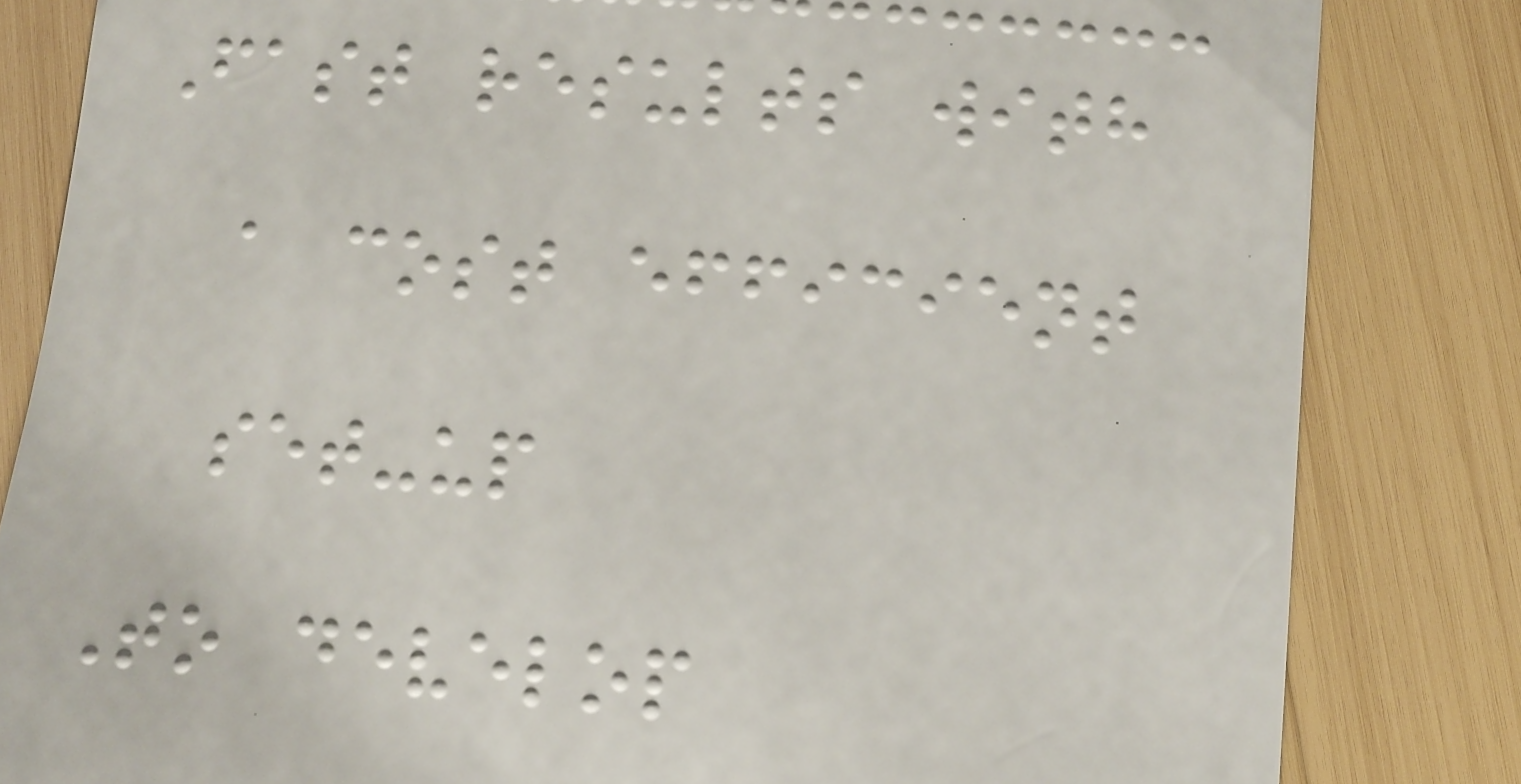Fast results with
a cost efficient
set-up
To develop
